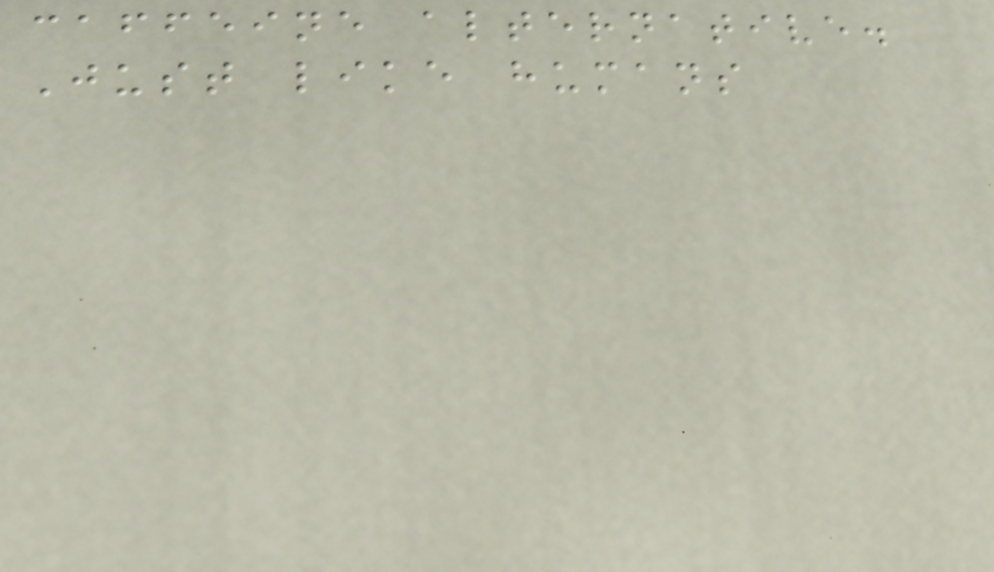caffeine alternative.
Just like humans
